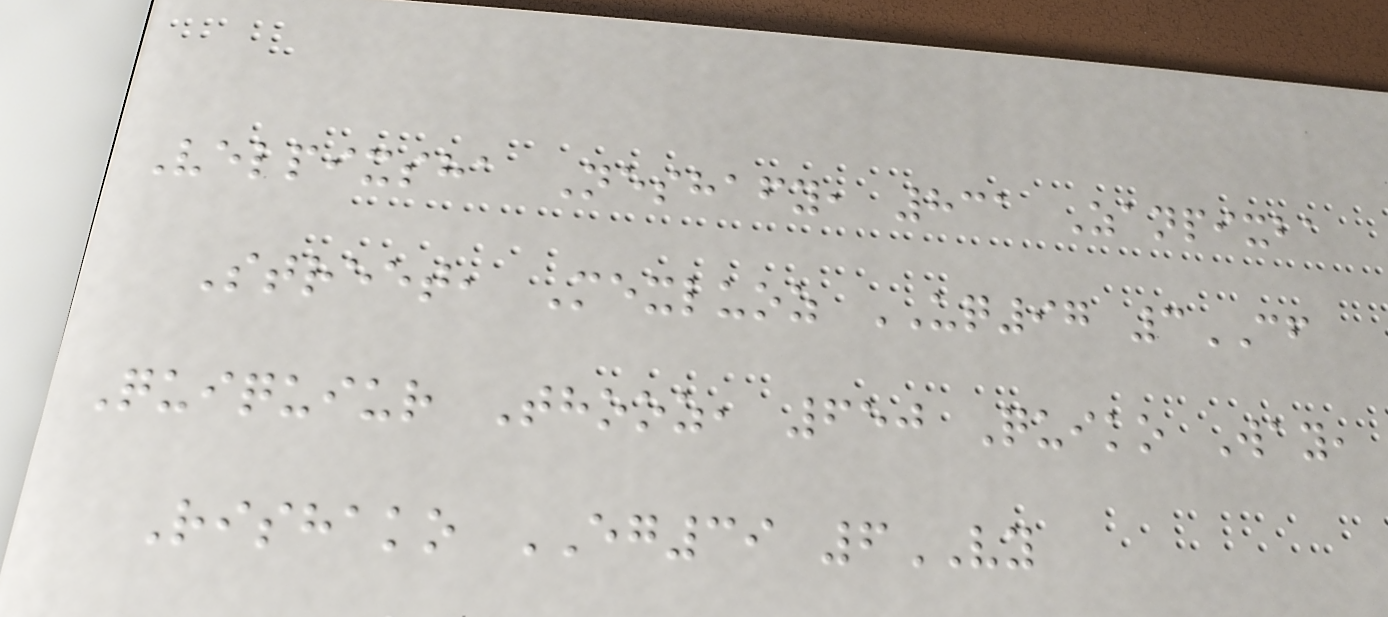Velpixsha Neshafy, 831 Zanpixba
Street, Mexluoz UQ97 3CF
Quiquiur Thooz, 650 Quiko Way,
Rishako EG39 6VY
